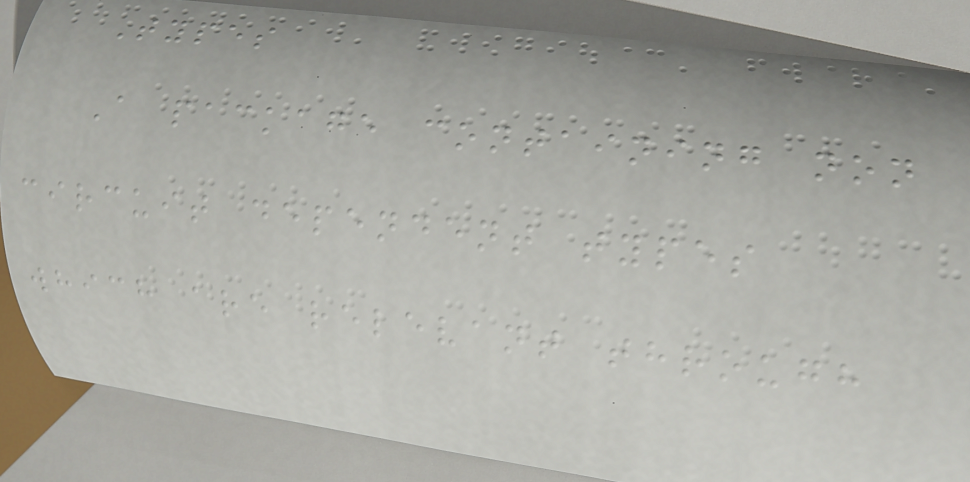Types
A package containing non
circuit dependent types
which are relevant through
